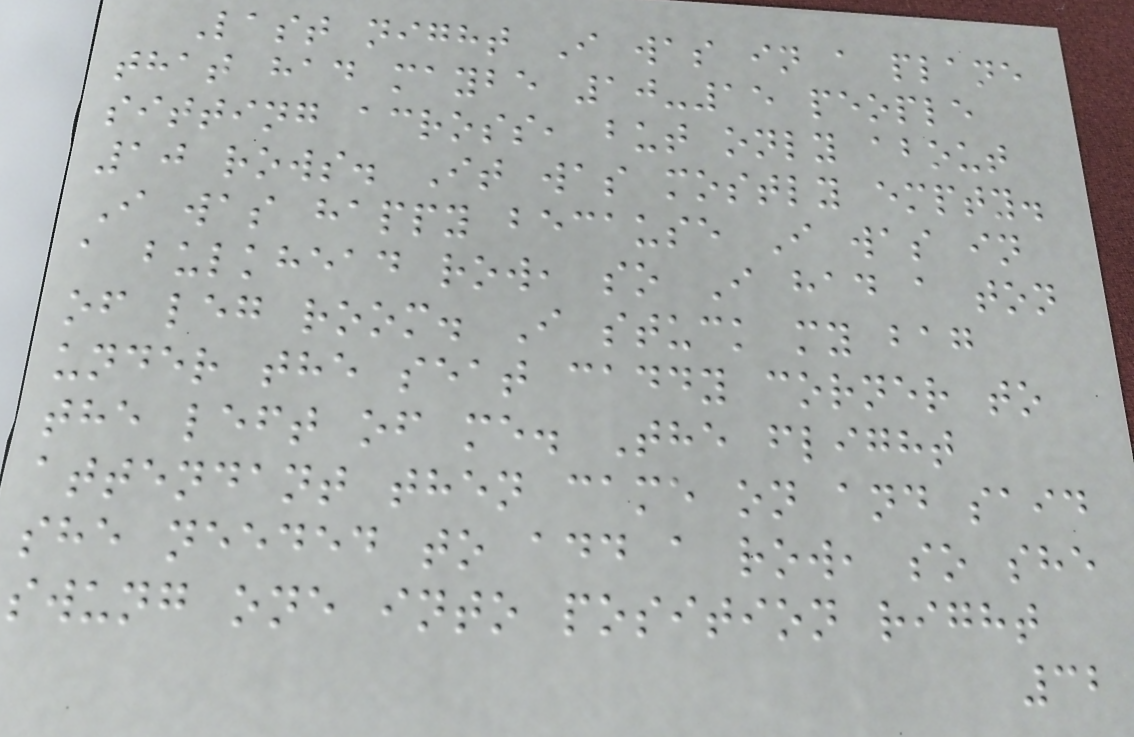Last night I was in a plane
that had maybe 10-15 people
sitting across, but only about
10 rows. It was mostly empty.
I was happy because I was in
a bulkhead row, so I had a ton
of leg room. I stuck my bag
under the seat caddy corner to
the left of me. The flight
attendant then came on and said
she needed to add a row, so she
swung one into position right
32
